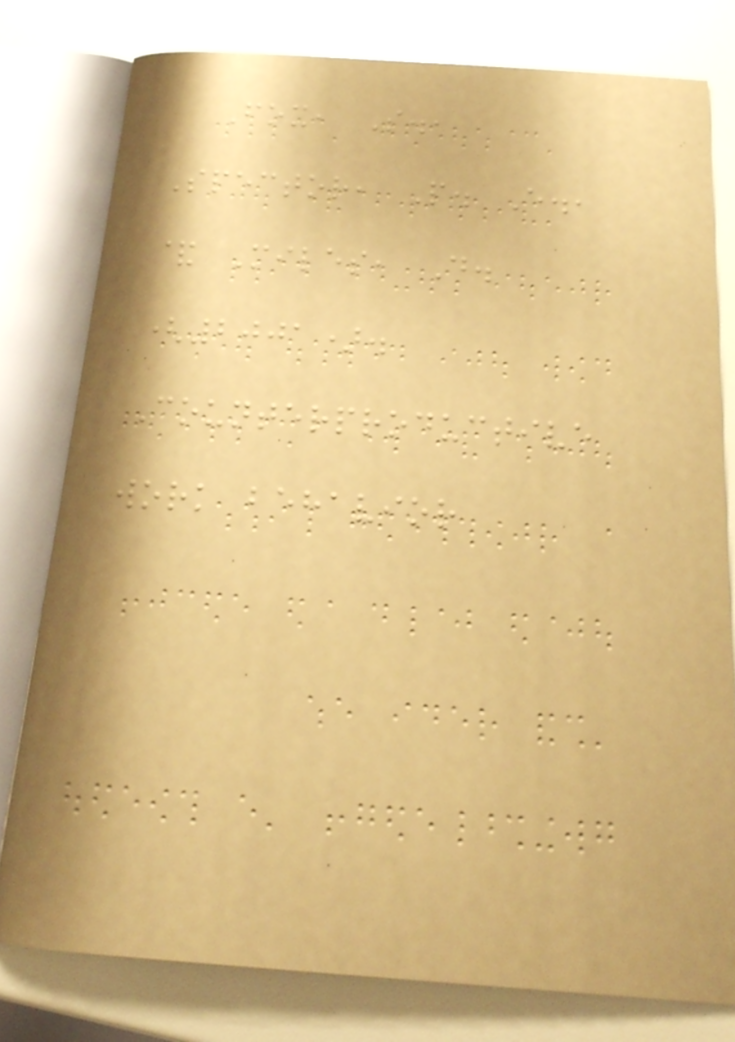Fox, S.,
Spector, P. E.,
& Miles, D.
(2001).
Counterproductive
work behavior
